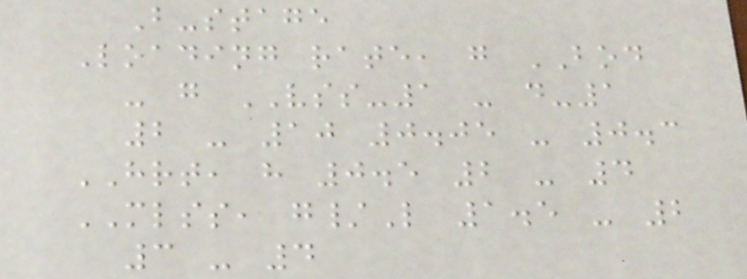B-stage
Loading rate, g BOD
- g VSS-1 - d-1
2 - 10 0.05 - 0.3
HRT, h 0.5 2 - 4
MLSS, g/L 1.5 - 2
3 - 4
